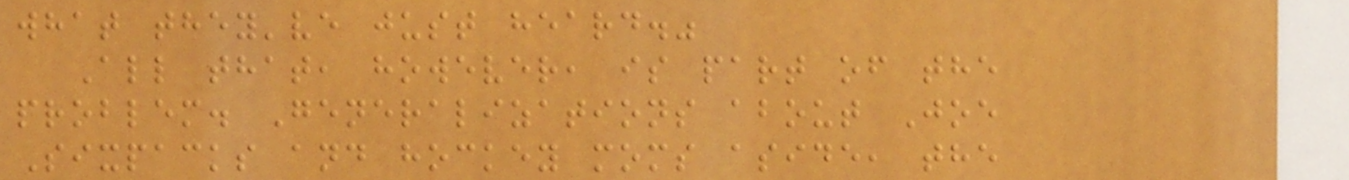what they've just heard."
All that, however, is part of the
problem. Generalizations about Joe
Sixpacks and hockey moms aside, the
